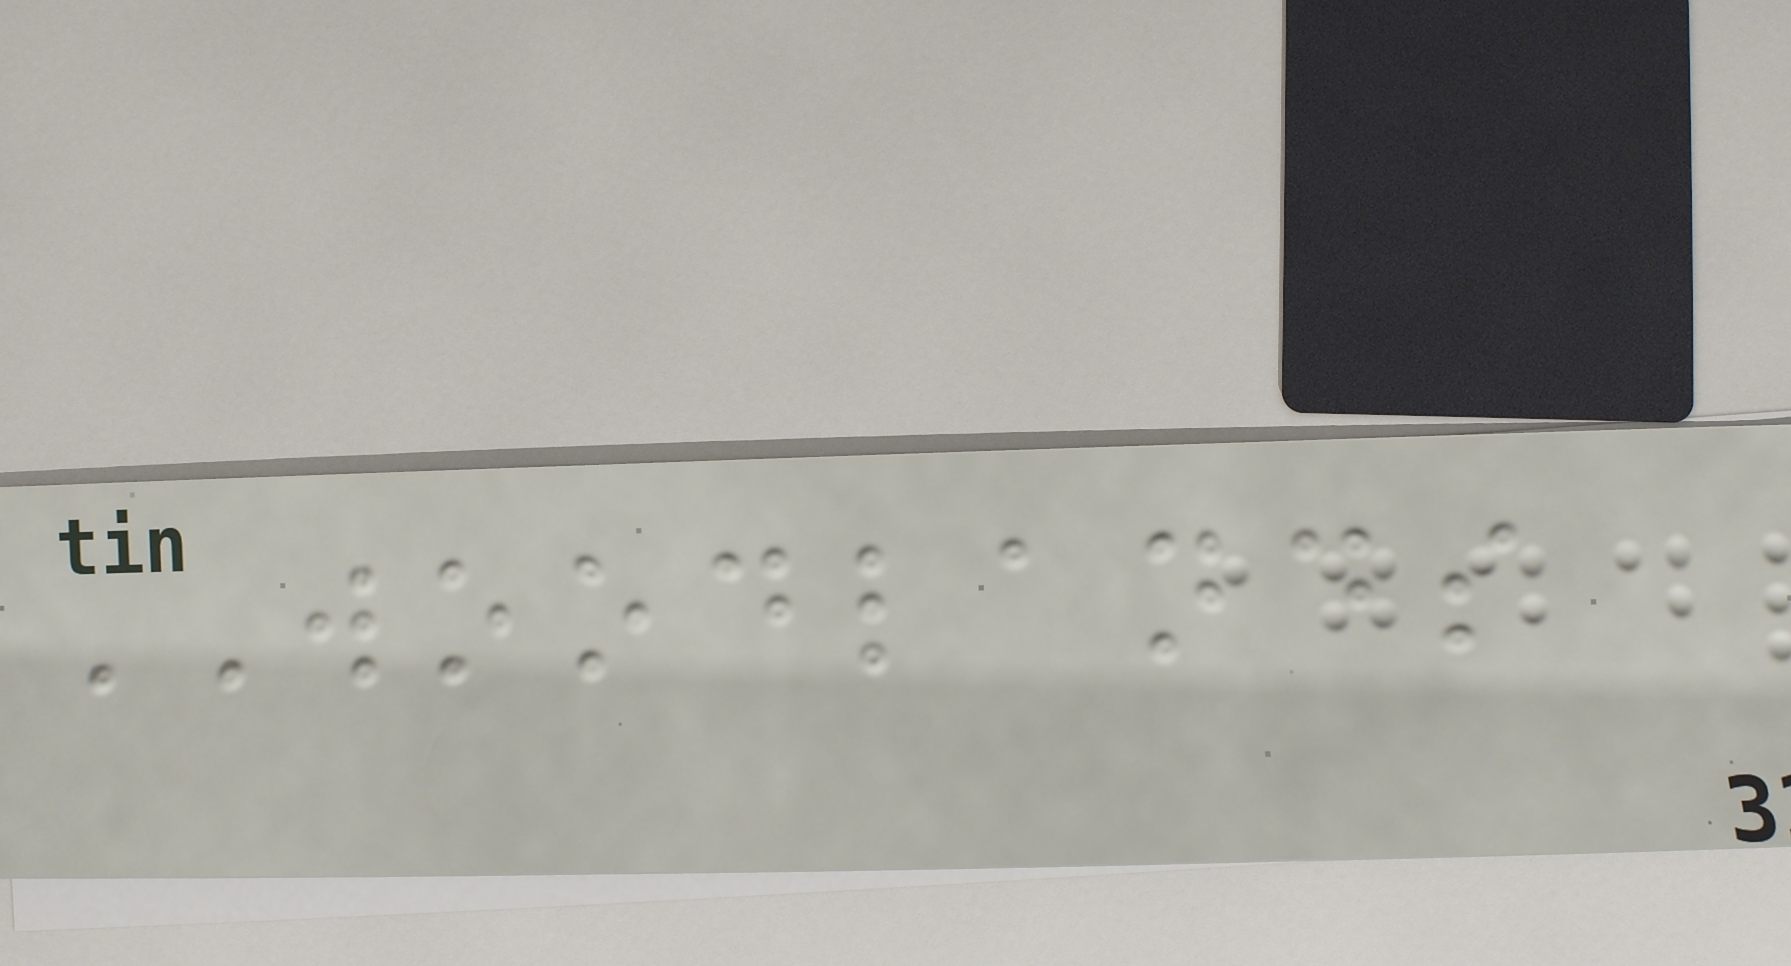WOODLANDS
